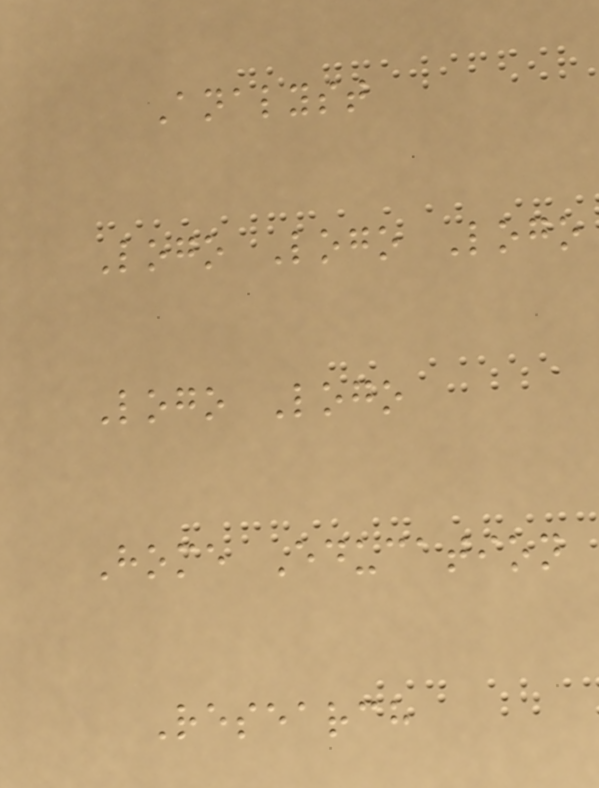Analyst
Logo Logo Logo
Logo Logo
Home Education
Research
